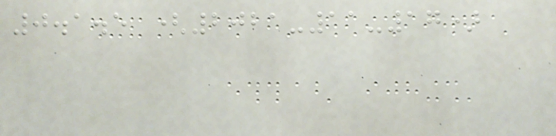0.1.5 (2021-11-17)
